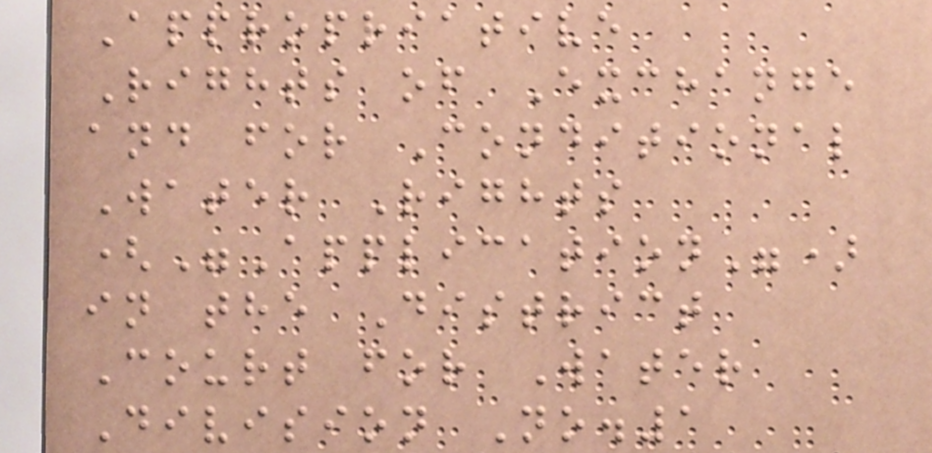Appropriative
Rights of Exchange
and for Conditional
Water Rights
("Application")
in the District
Court for Water
Division No.1
